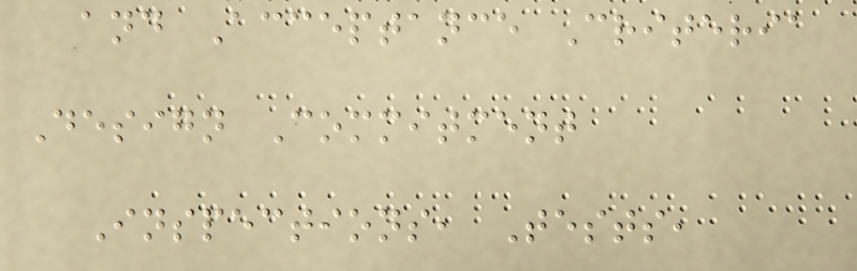and Acceptance Criteria
Design Commitment
Inspections, Tests,
